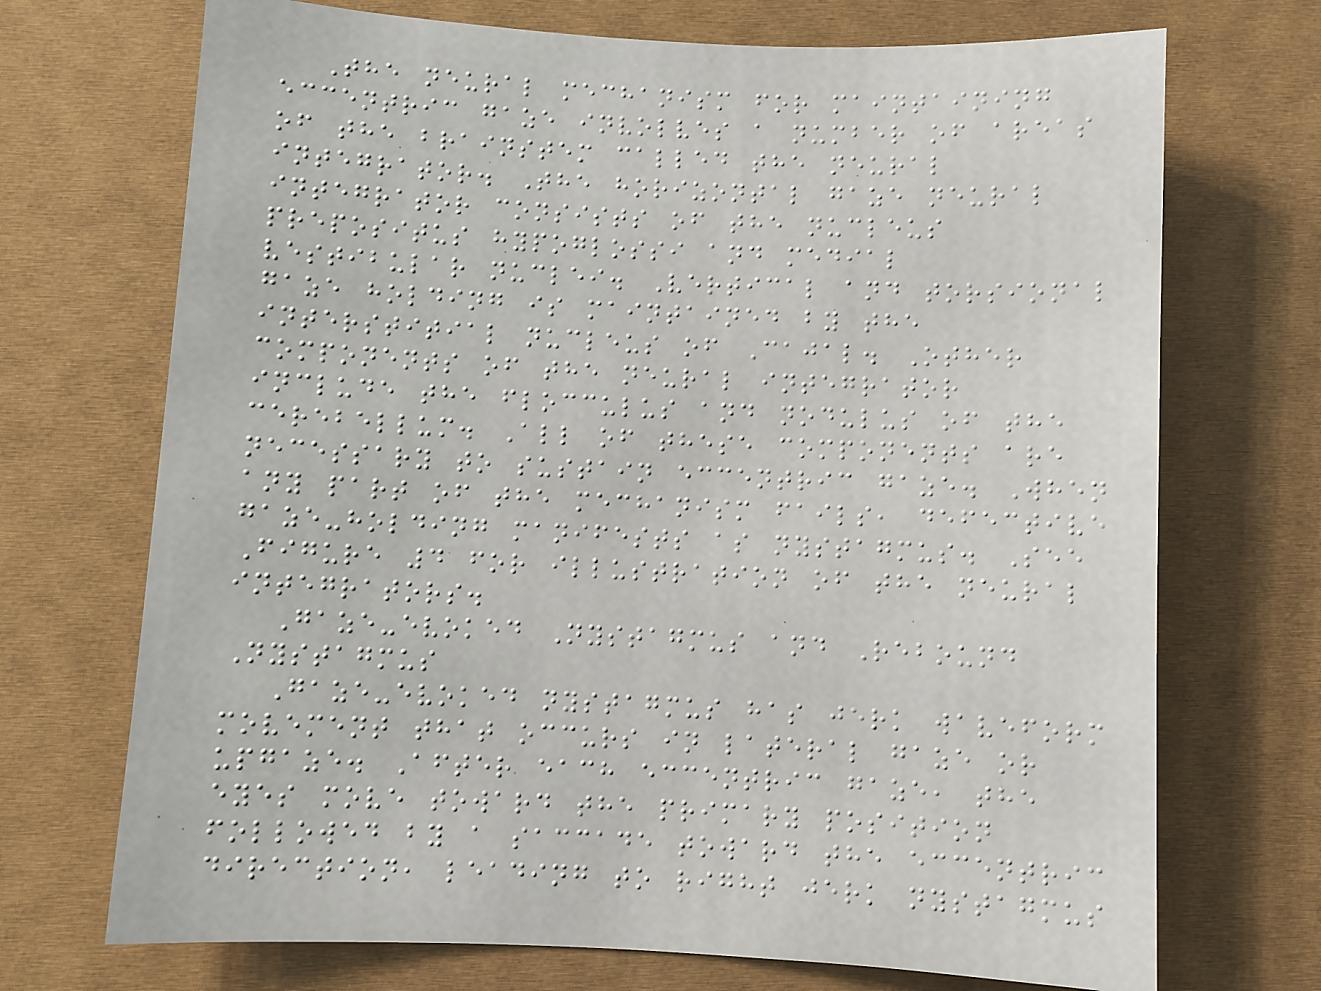The neural mechanism for maintaining
eccentric gaze involves a number of areas
of the brainstem called the neural
integrator. The horizontal gaze neural
integrator consists of the nucleus
prepositus hypoglossi and medial
vestibular nuclei. Vertical and torsional
gaze holding is maintained by the
interstitial nucleus of Cajal. Other
components of the neural integrator
include the flocculus and nodulus of the
cerebellum. All of these components are
necessary to sustain eccentric gaze. When
any part of the mechanism fails, defective
gaze-holding manifests as nystagmus. See
Figure 4 for illustration of the neural
integrators.
Gaze-evoked Nystagmus and Rebound
Nystagmus
Gaze-evoked nystagmus has jerk waveform
movement that occurs in lateral gaze or
upgaze. After each eccentric gaze, the
eyes move toward the primary position
followed by a saccade toward the eccentric
direction, leading to right jerk nystagmus
